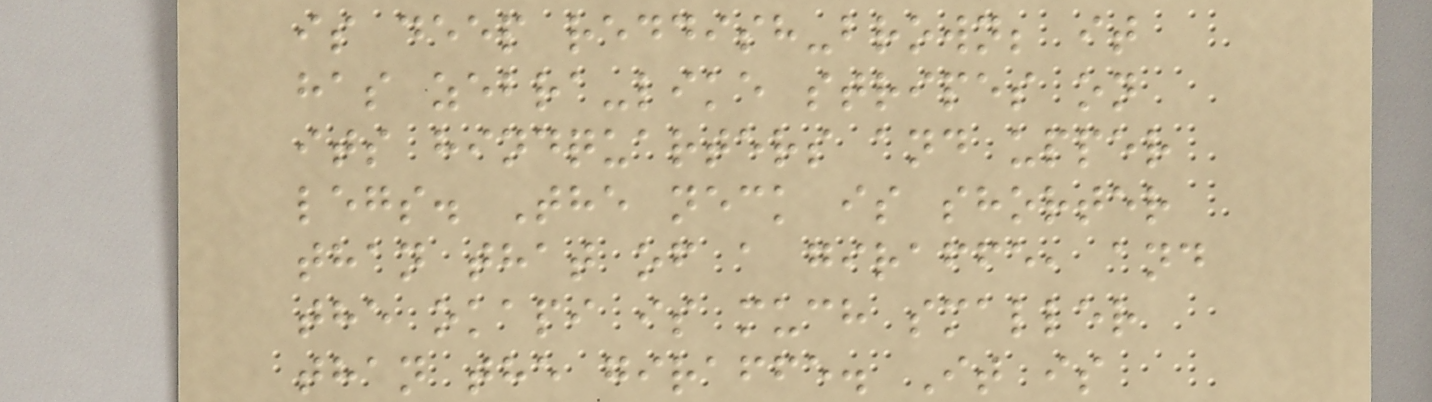is deep reddish-brown; it
has zebra-like stripes on
its hindquarters and upper
legs. The neck is shorter
than that of a giraffe, and
the okapi is much smaller
than the giraffe. It is
